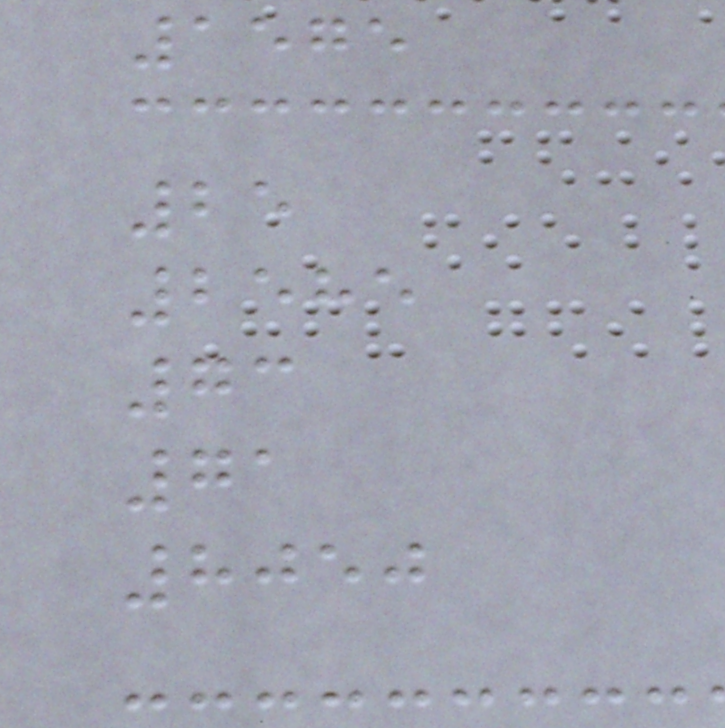1575
25
2585
73
71
8050
